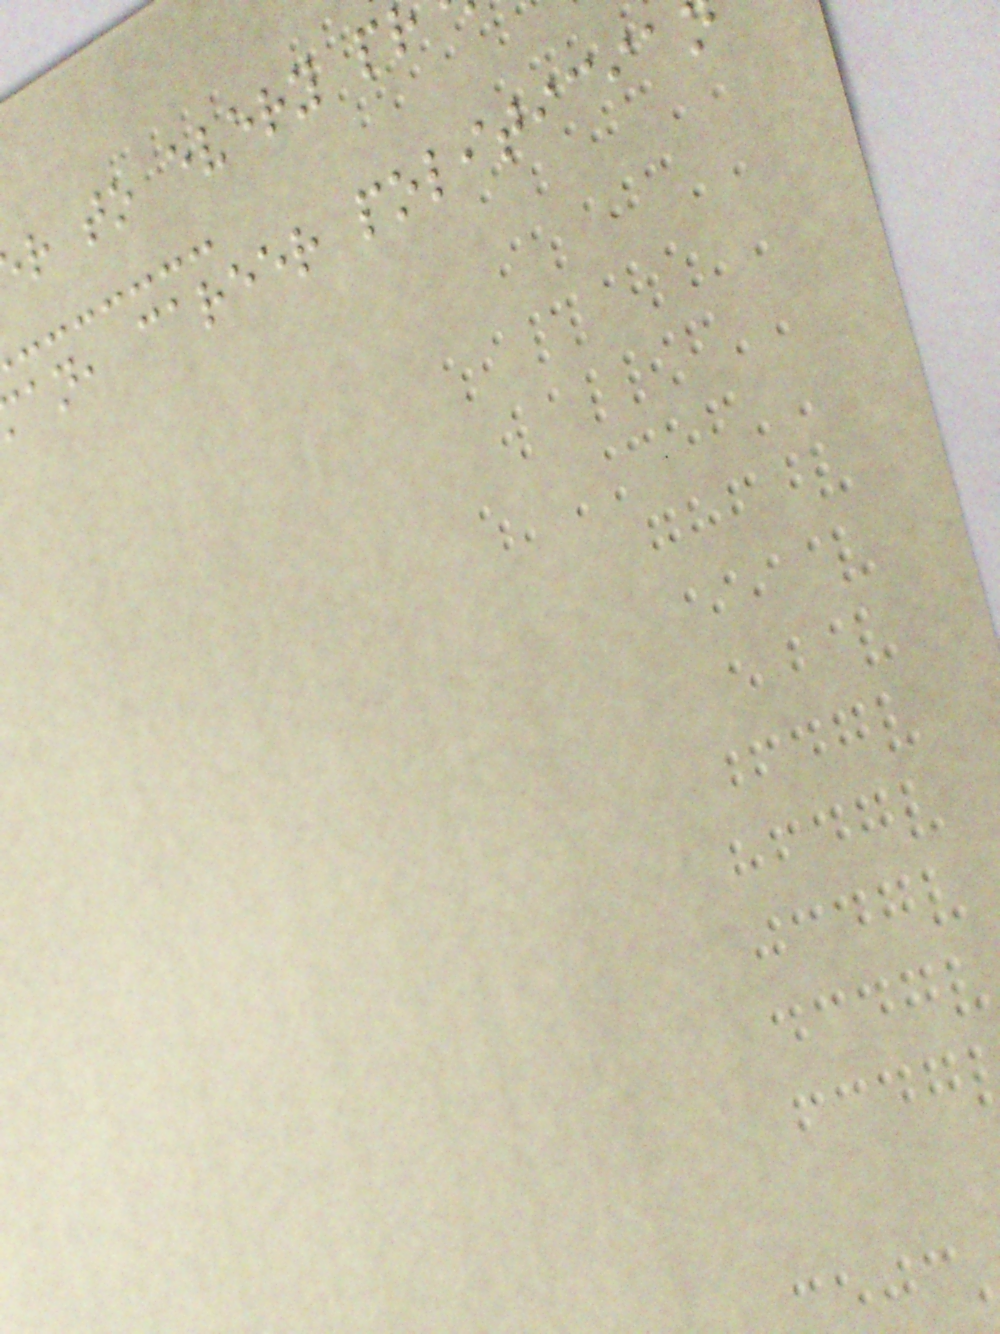r to every p
an, career politicia
